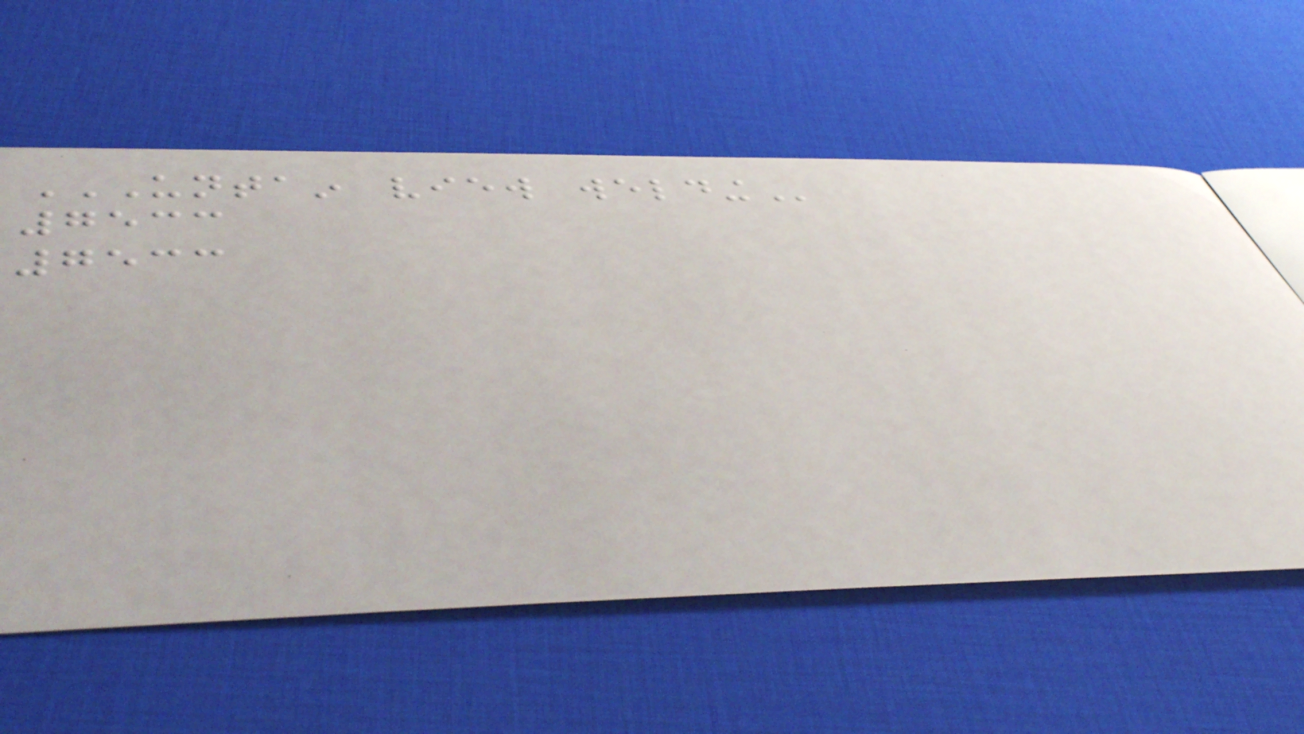UNTAIN VIEW WELDING
7533
7533
